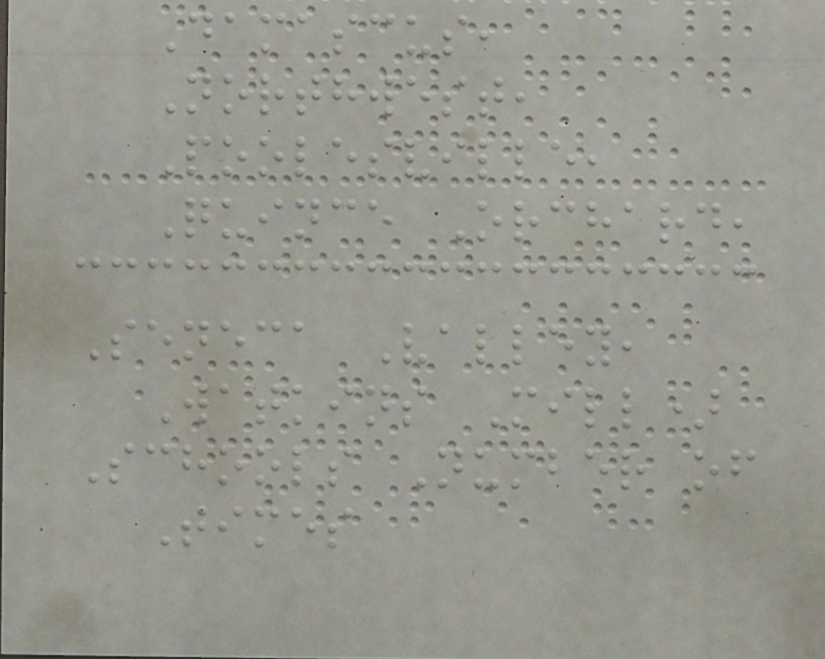Damascus,
Northwest,
Poolesville,
Quince Orchard,
Seneca Valley,
Watkins Mill)
Schools Number of
Times
